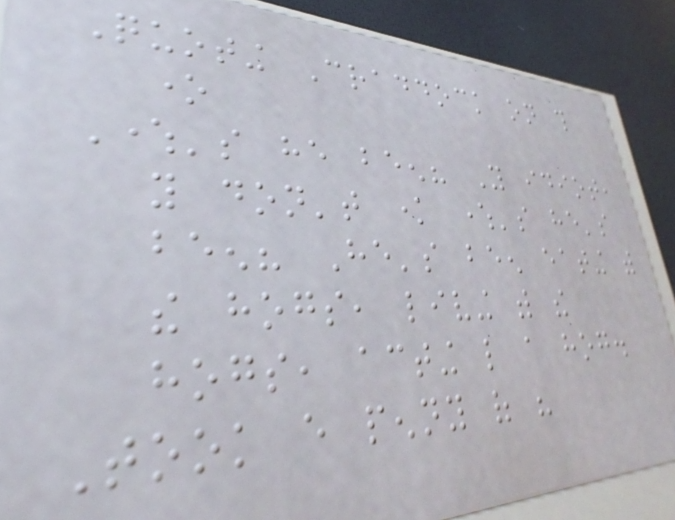Quoting Craddock on this
one
Where's he been? You idiot,
you don't know where's he's
been? He's been eating with
the hogs, living with the
hogs, acting like a hog.
Took every penny of his
